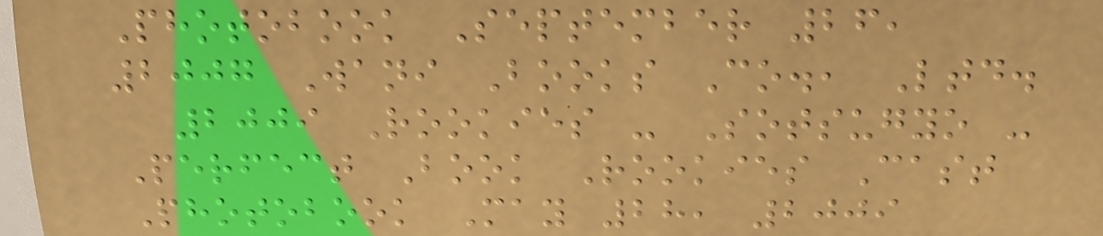Photobook September 26,
2007 Wani Books Co., Ltd.
2009 Rookies - Sotsugyo -
Perfect Book Rookies Cast
Photobook May 28, 2009
